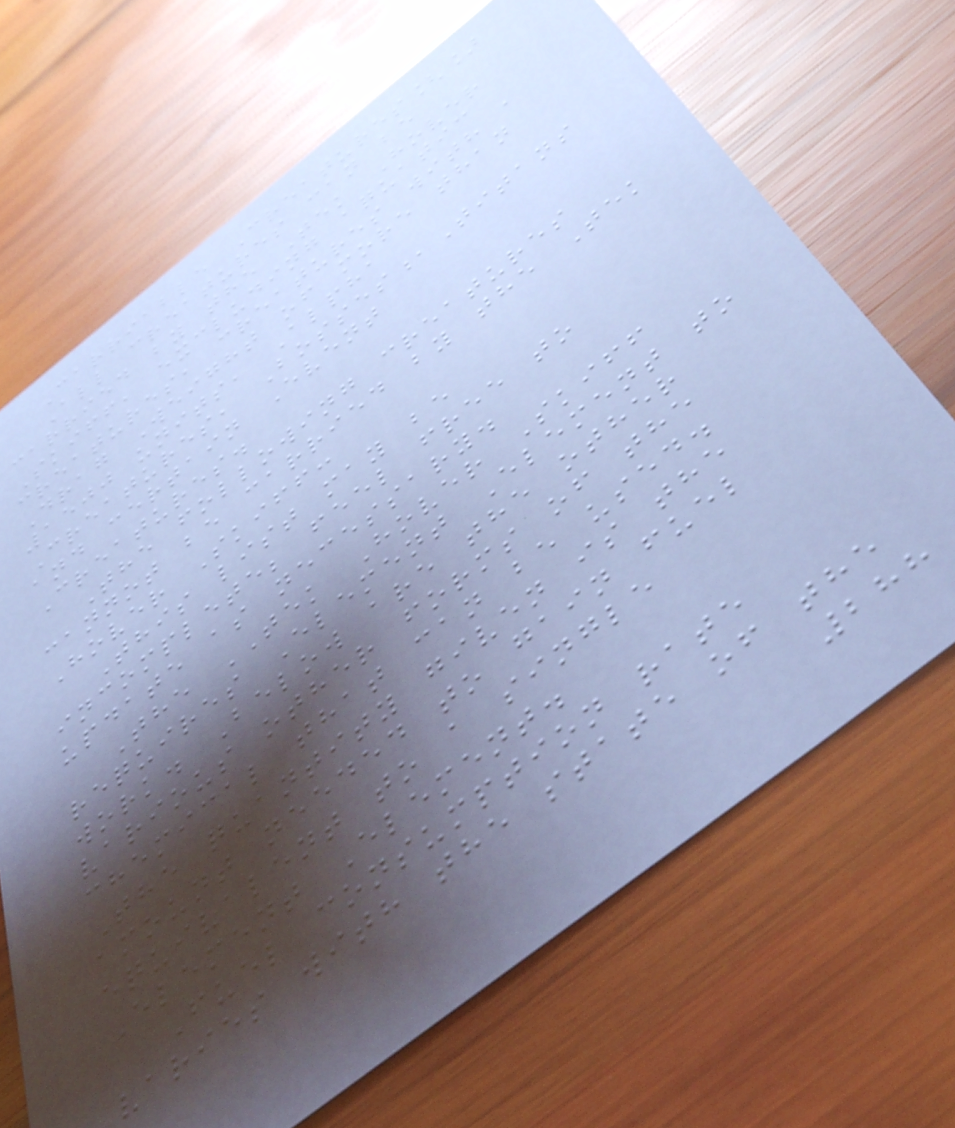Carriable Creatures[]
All creatures can be
carried by the Tek Hover
Skiff, excluding aquatic
creatures, creatures with a
Drag Weight of more than
1500 units, Alpha
Creatures, Bosses,Titans
and certain Event
Creatures.
The following creatures
cannot be carried by the Tek
Hover Skiff:
This list may be
incomplete; feel free to
update as necessary.
The TEK Hover Skiff
requires Element Element to
work. Below are the other
various other forms of the
chemical that can be used.
The quantity given is the
amount needed to gain fuel
equivalent to a single
Element Element.
Fuel consumption rate
varies with the state of the
288
